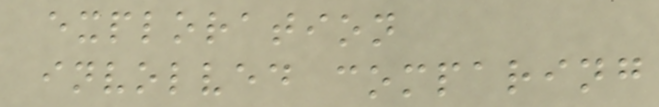exploration
involved comparing
